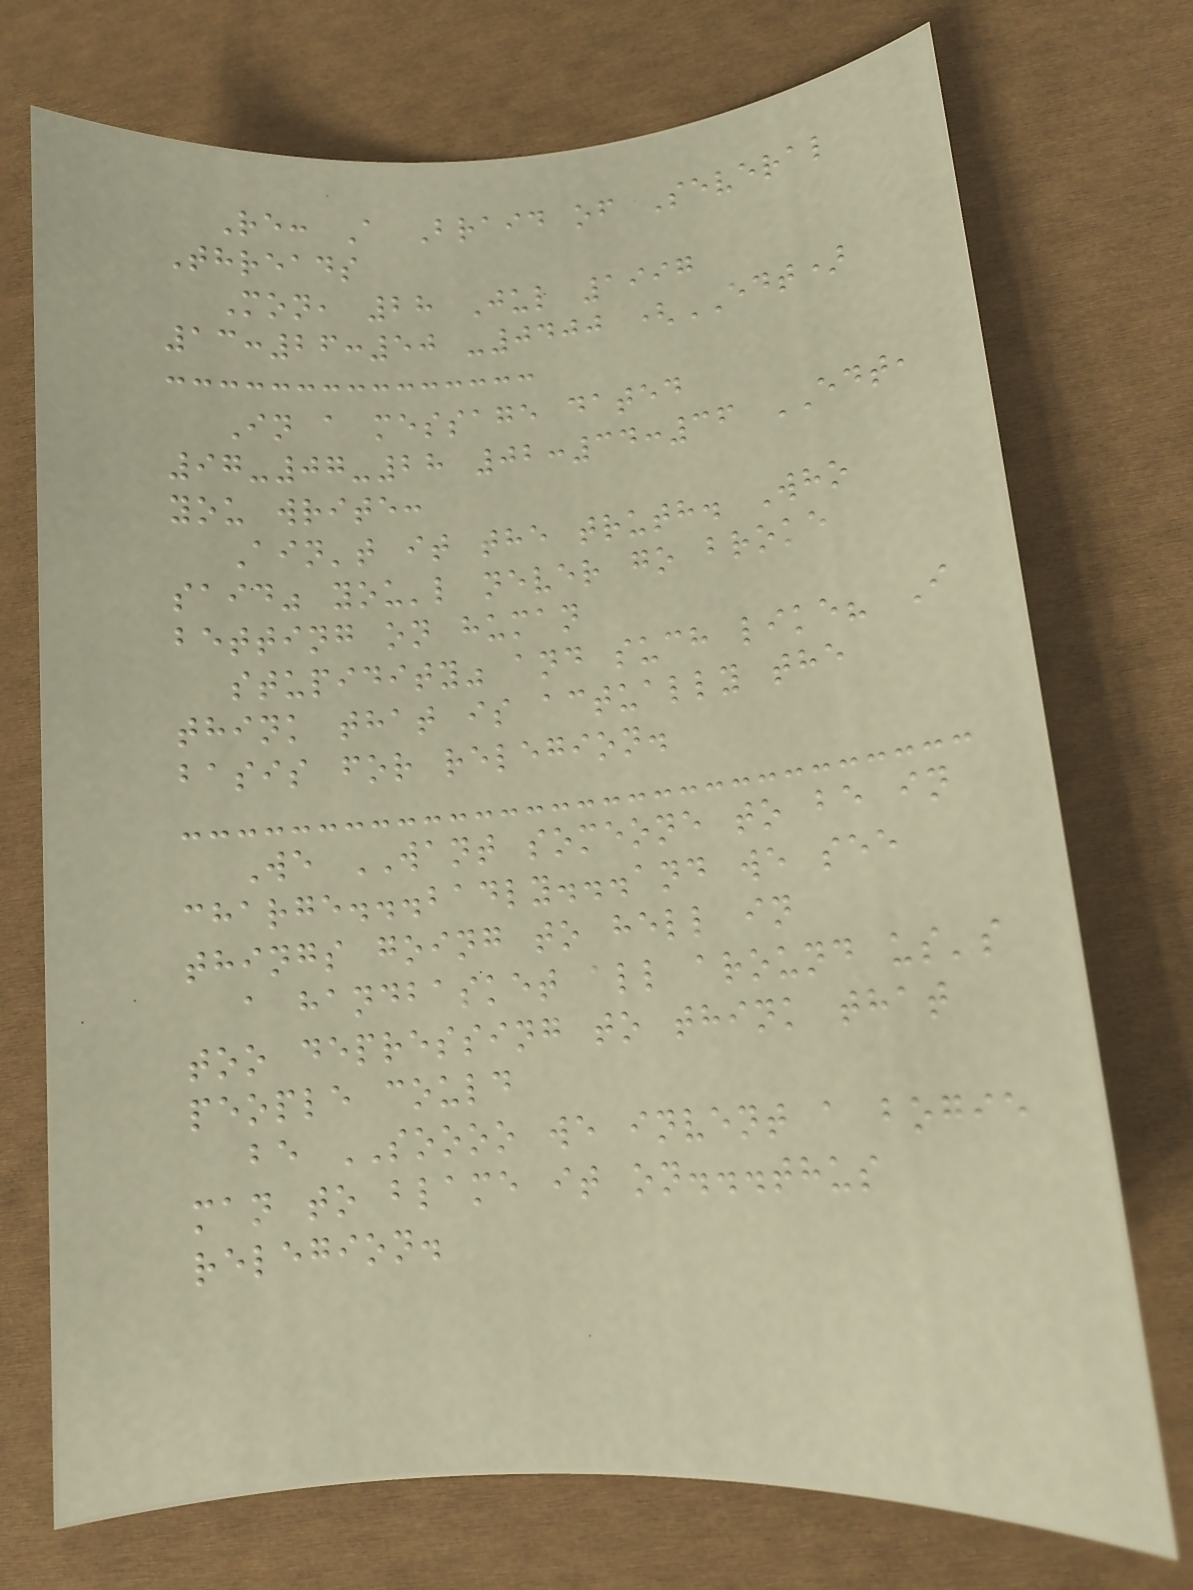Re: A Braid of Several
Threads
Mon, 28 Jul 1997
13:26:50 -0400 (EDT)
In a message dated
97-07-28 02:34:36 EDT,
you write:
Ain't it the truth. Who
said" you'l never go broke
betting on human
stupidity" and such like? I
think that is actually the
basis for relegion.
We WANT someone to be in
charge...badly...and we see
things going to hell in
a handbasket all around us's
too depressing to think that
people could
be SOOOO we invent a bogie
man to blame it on...thus
relegion.
